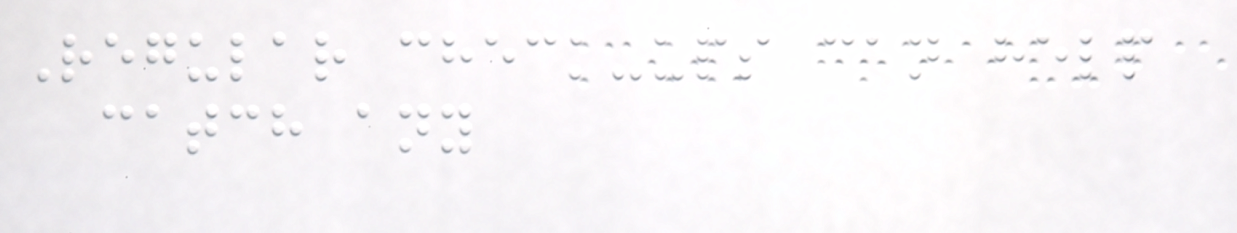Regular check-ups can help
catch any
